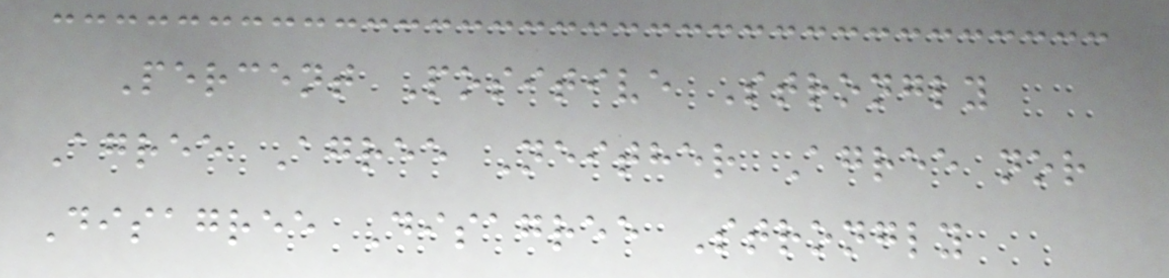Percent Positive Strongly
Agree Agree Neither Agree nor
Disagree Disagree Strongly
